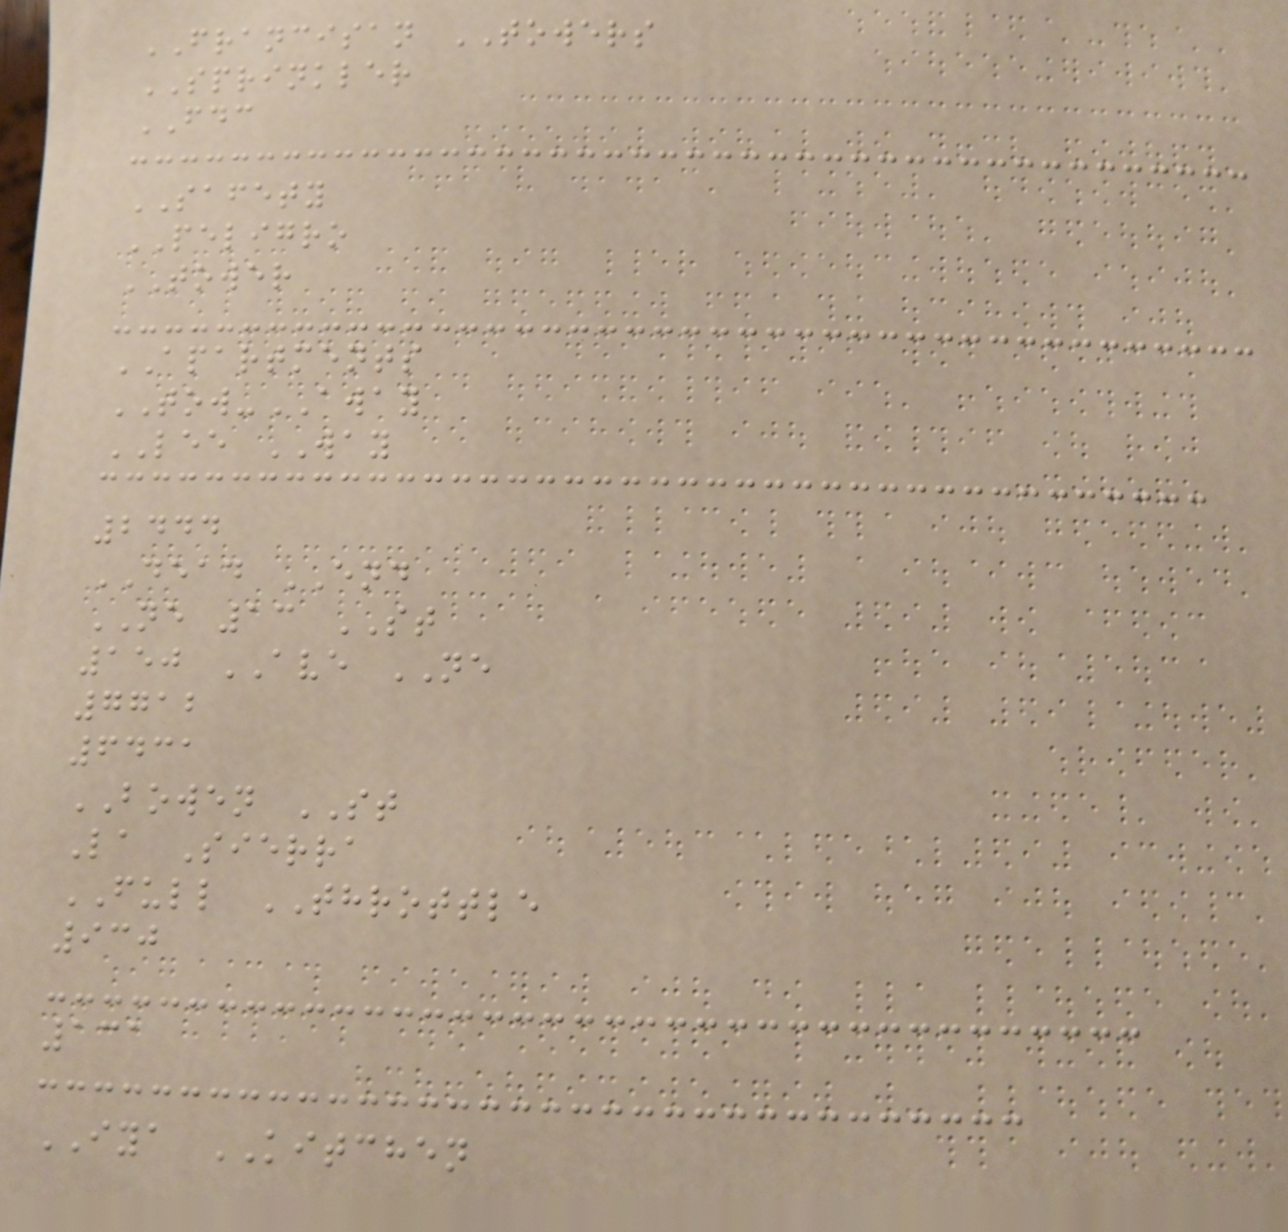FRANCISAN TOWERS
SPRINKLER
FDC
SAFETY
PELIGRO
TOWER
APARTMENTS
TOW-AWAY
LEE WAY
2444
DEAD END
NE 13 ST
150 AVE NE
7712
6431
BOWEN ST
La Sierra
FULL THROTTLE
930
131
IYA KITCHEN
